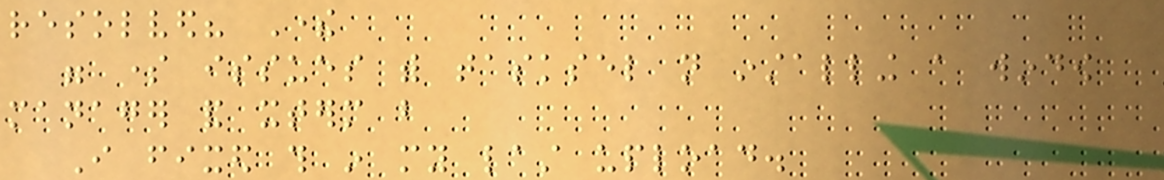resolved? There
were some issues with tasksel not installing a window
manager and xterm but
I fixed this in my last upload.
